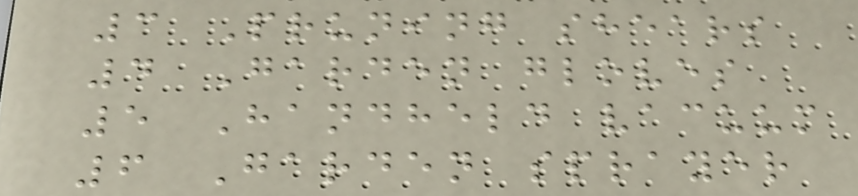3 Pruning shears
4 Garden gloves
5 Handheld vacuum
6 Garden sprayer
